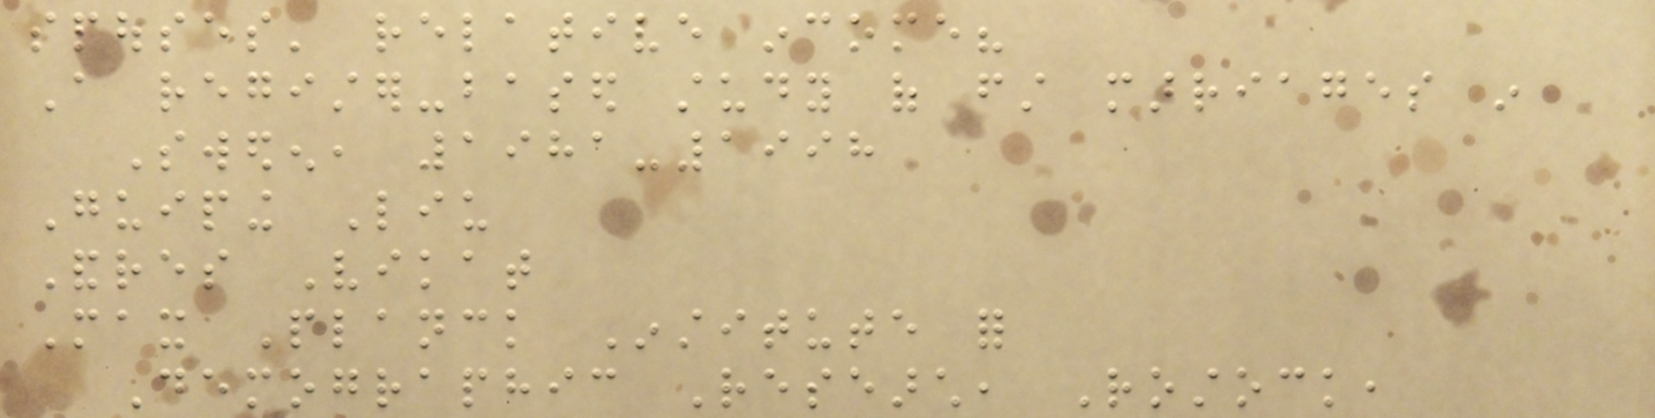spouses' relative income?
A register-based study of first marriages in
Sweden, 1981-1998
Guiping Liu
Andres Vikat
Max Planck Institute for
Demographic Research, Rostock,
